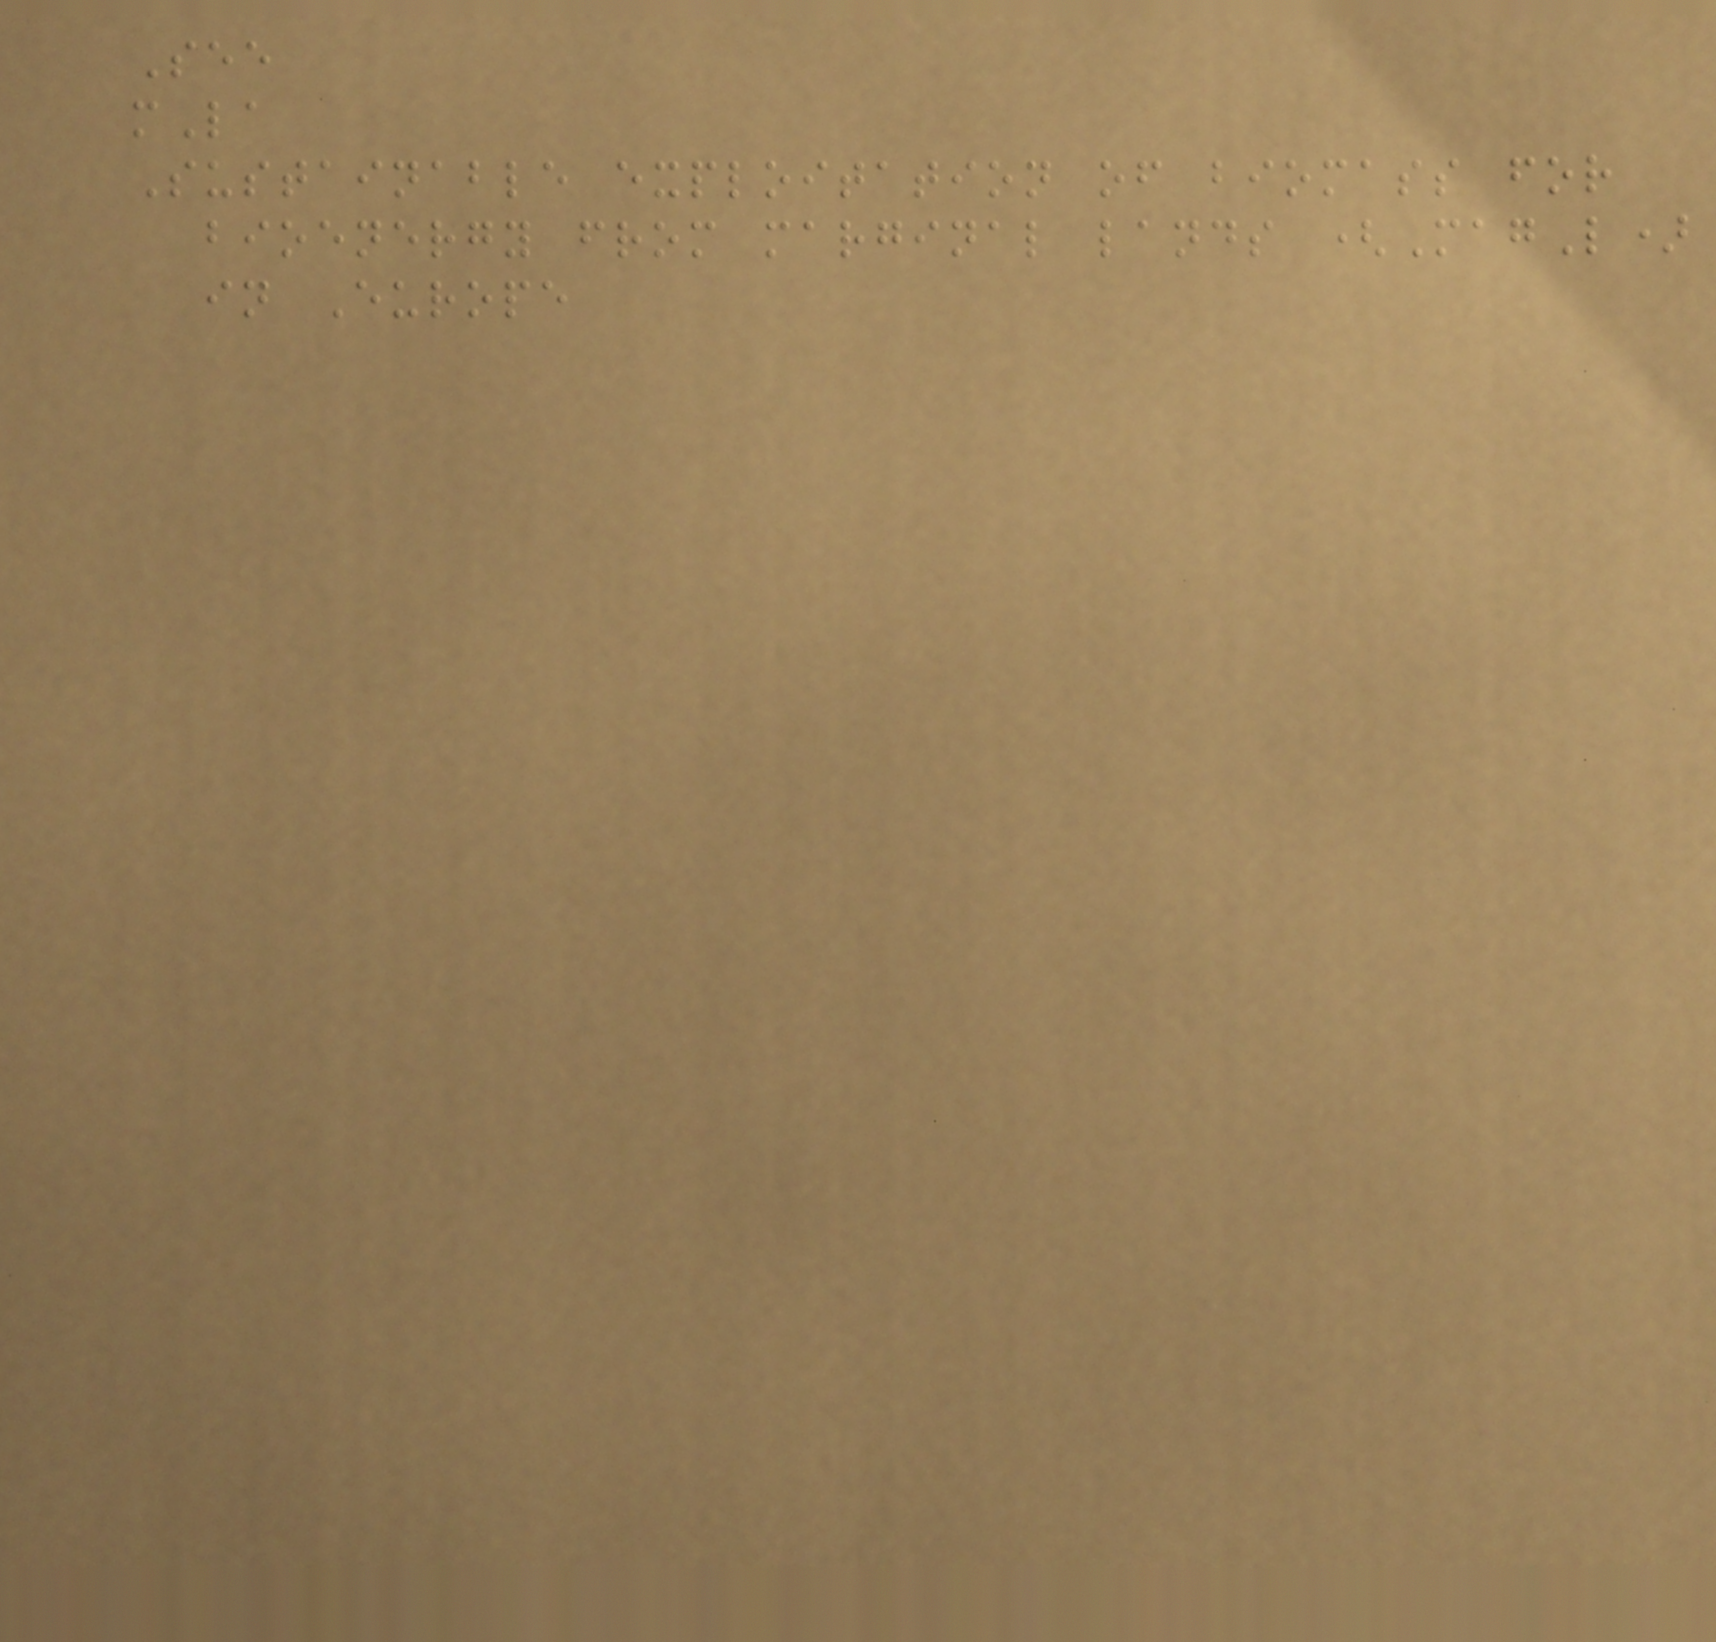See
mLa
Sustainable exploitation of biomass for
bioenergy from marginal lands (MagL)
in Europe
